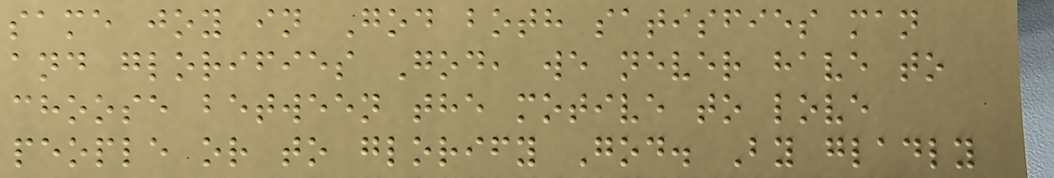same joy in God both satisfies man
and glorifies God, we never have to
choose between the motive to love
people or to glorify God. By gladly
